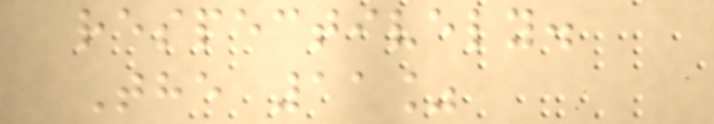respectively.
The 11%
